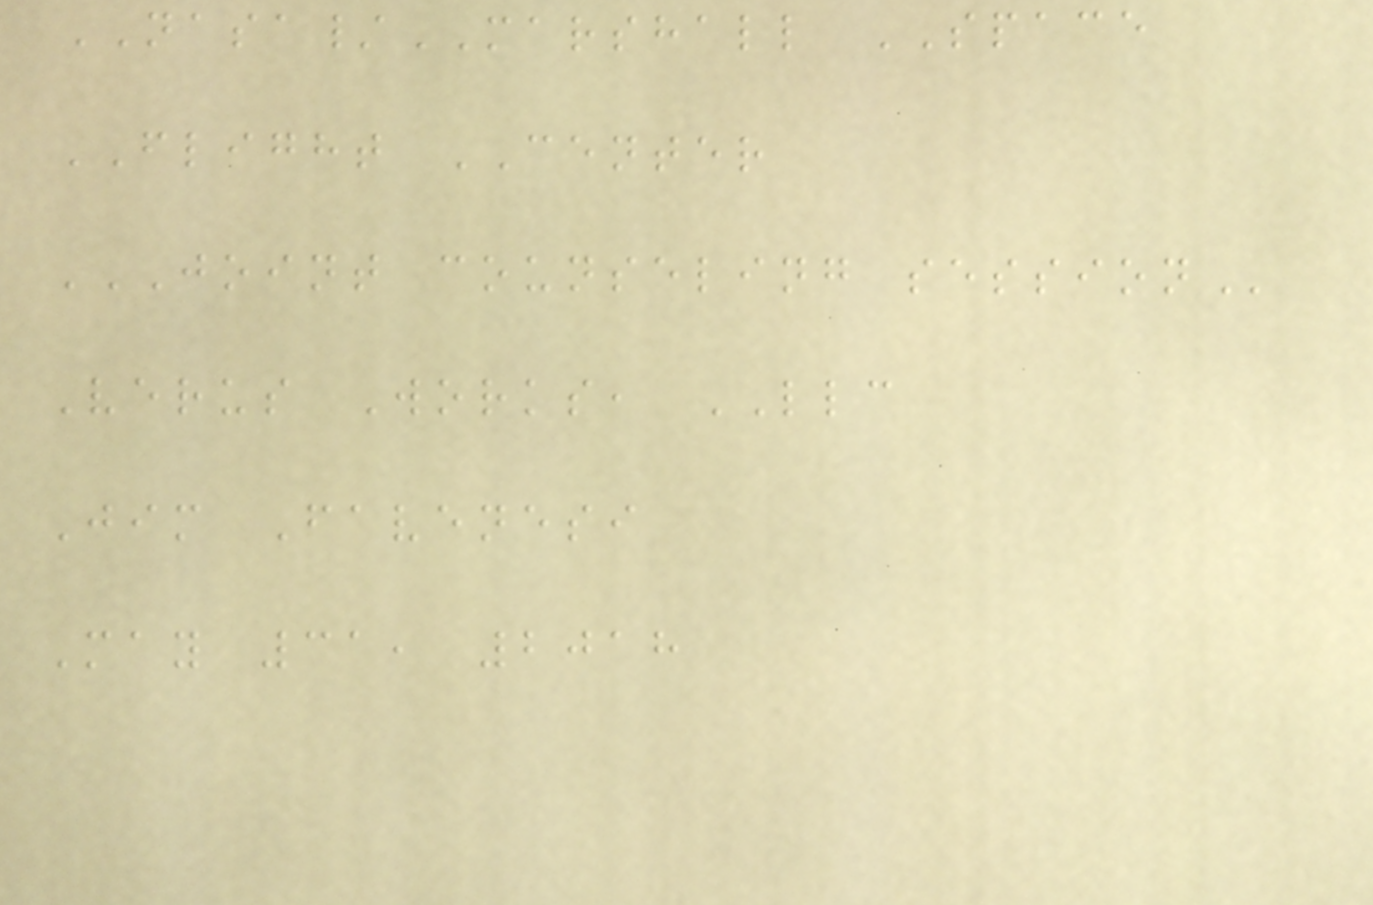NASA/MARSHALL SPACE
FLIGHT CENTER
JOINT COUNSELING SESSION
Verus Works, LLC
Jim Favenesi
May 31, 2018
